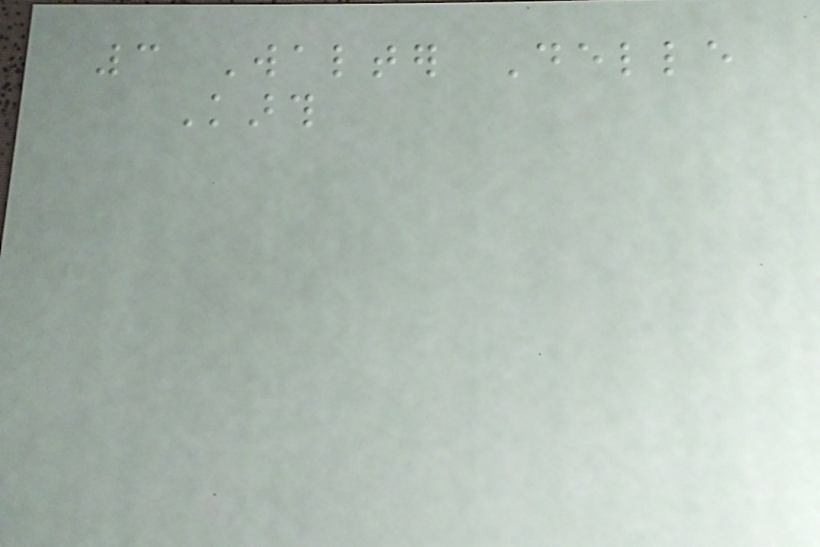3 Walter Delle
Karth
